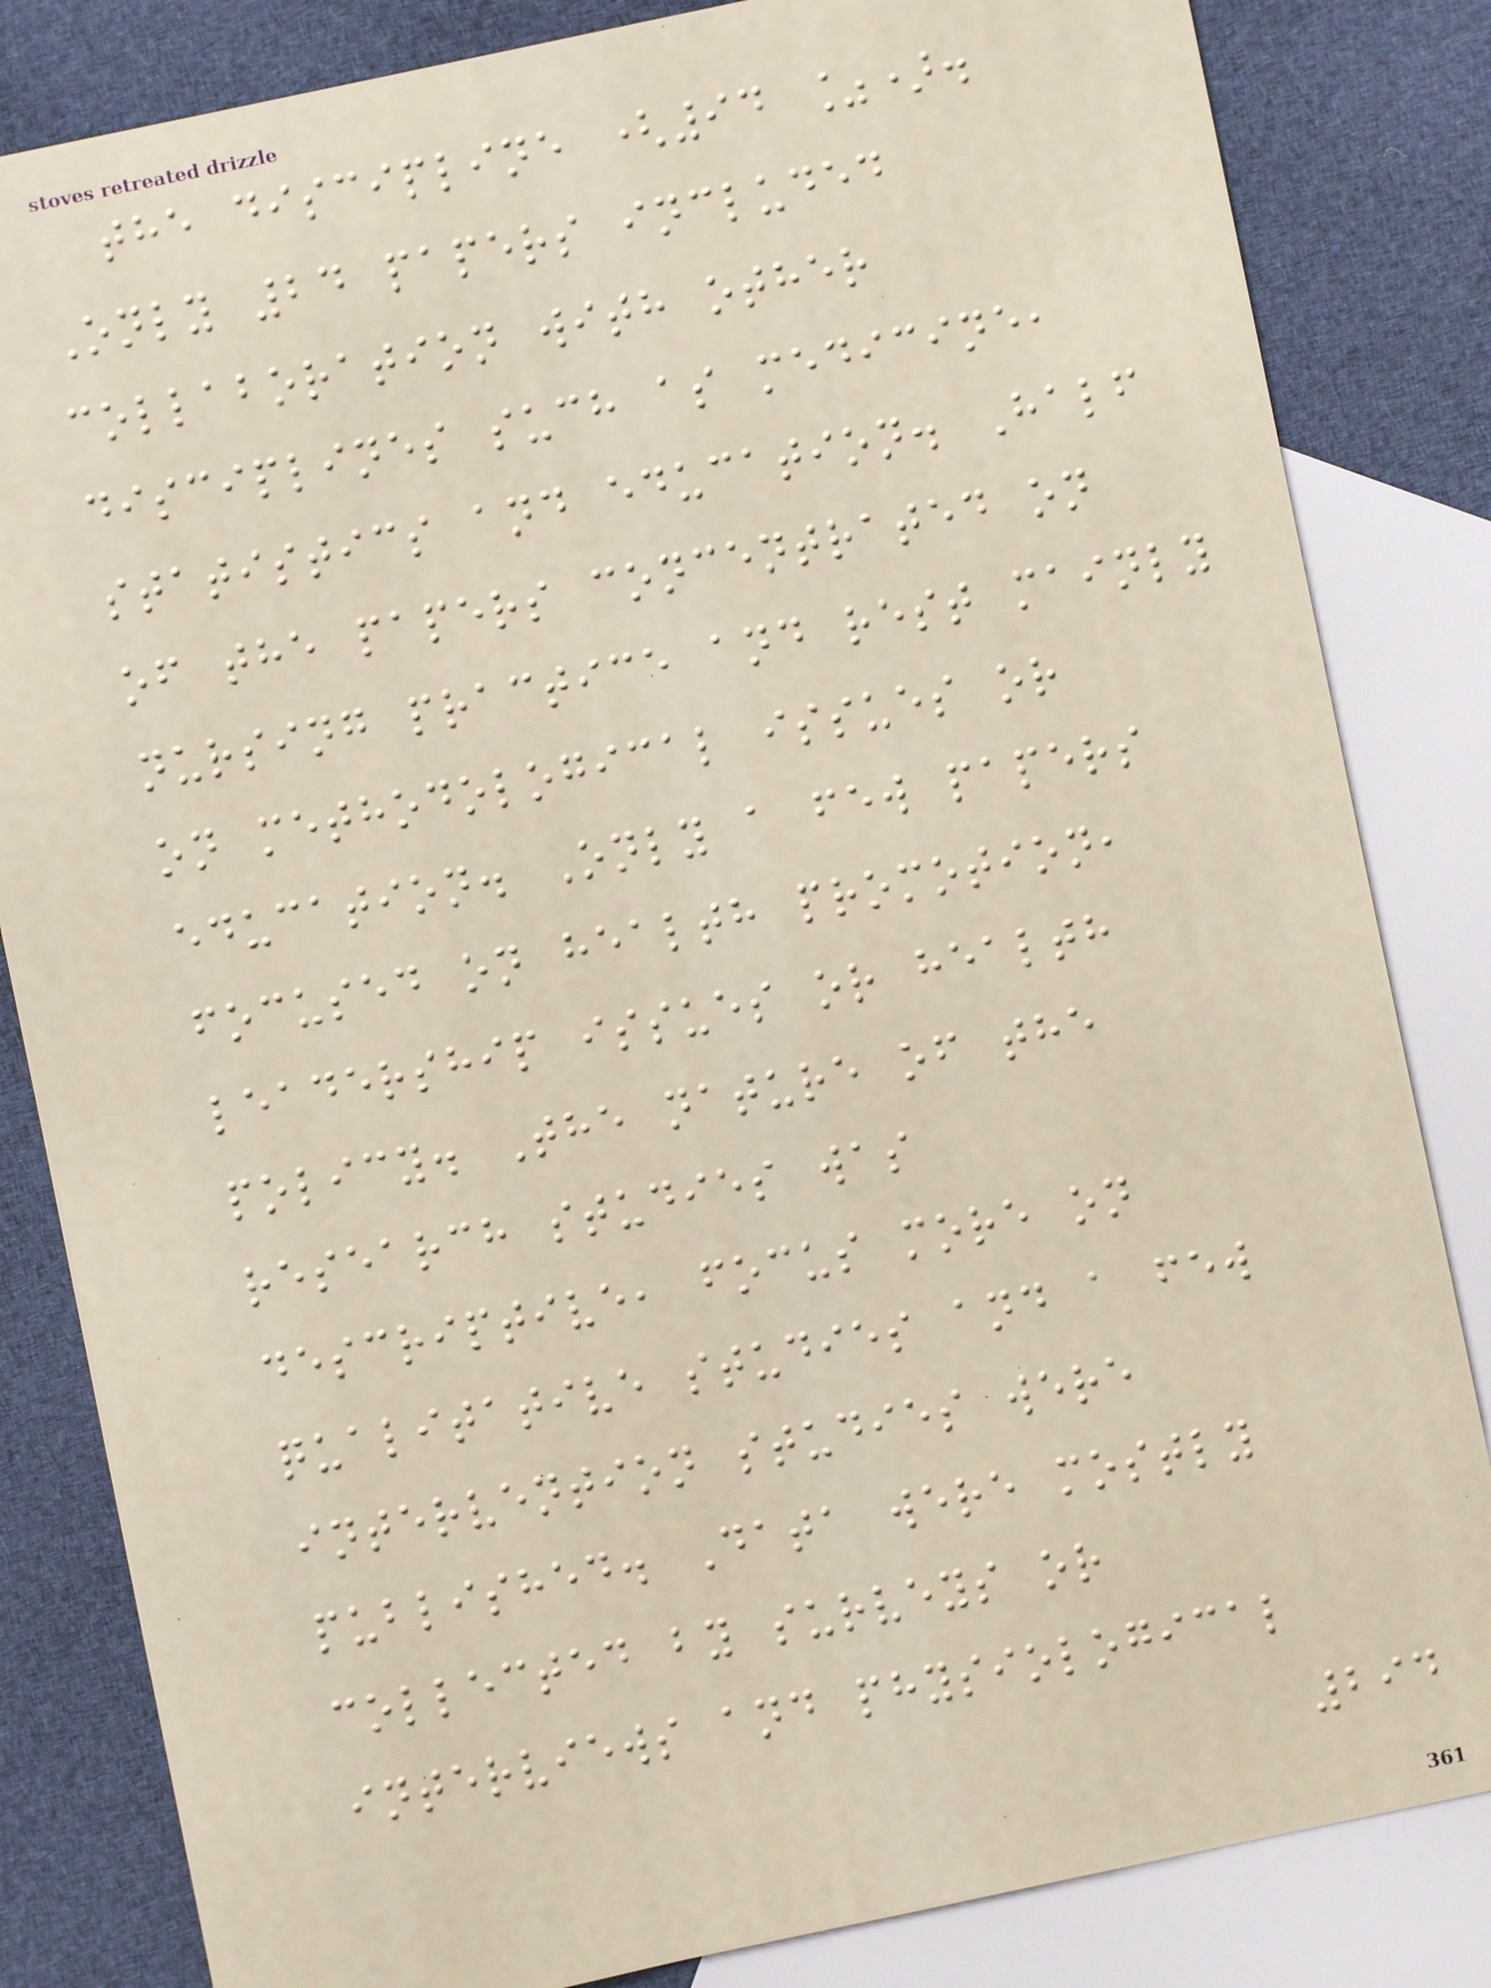the discipline (94 %).
Only 24 papers included
collaboration with other
disciplines such as medicine,
statistics and education. Half
of the papers concentrated on
nursing practice and rest mainly
on methodological issues or
education. Only a few papers
focused on health promotion,
leadership issues or health
policy. The nature of the
research studies was
descriptive, focus more on
qualitative studies and a few
intervention studies were
published. Data were mostly
collected by surveys or
interviews and physiological
294
